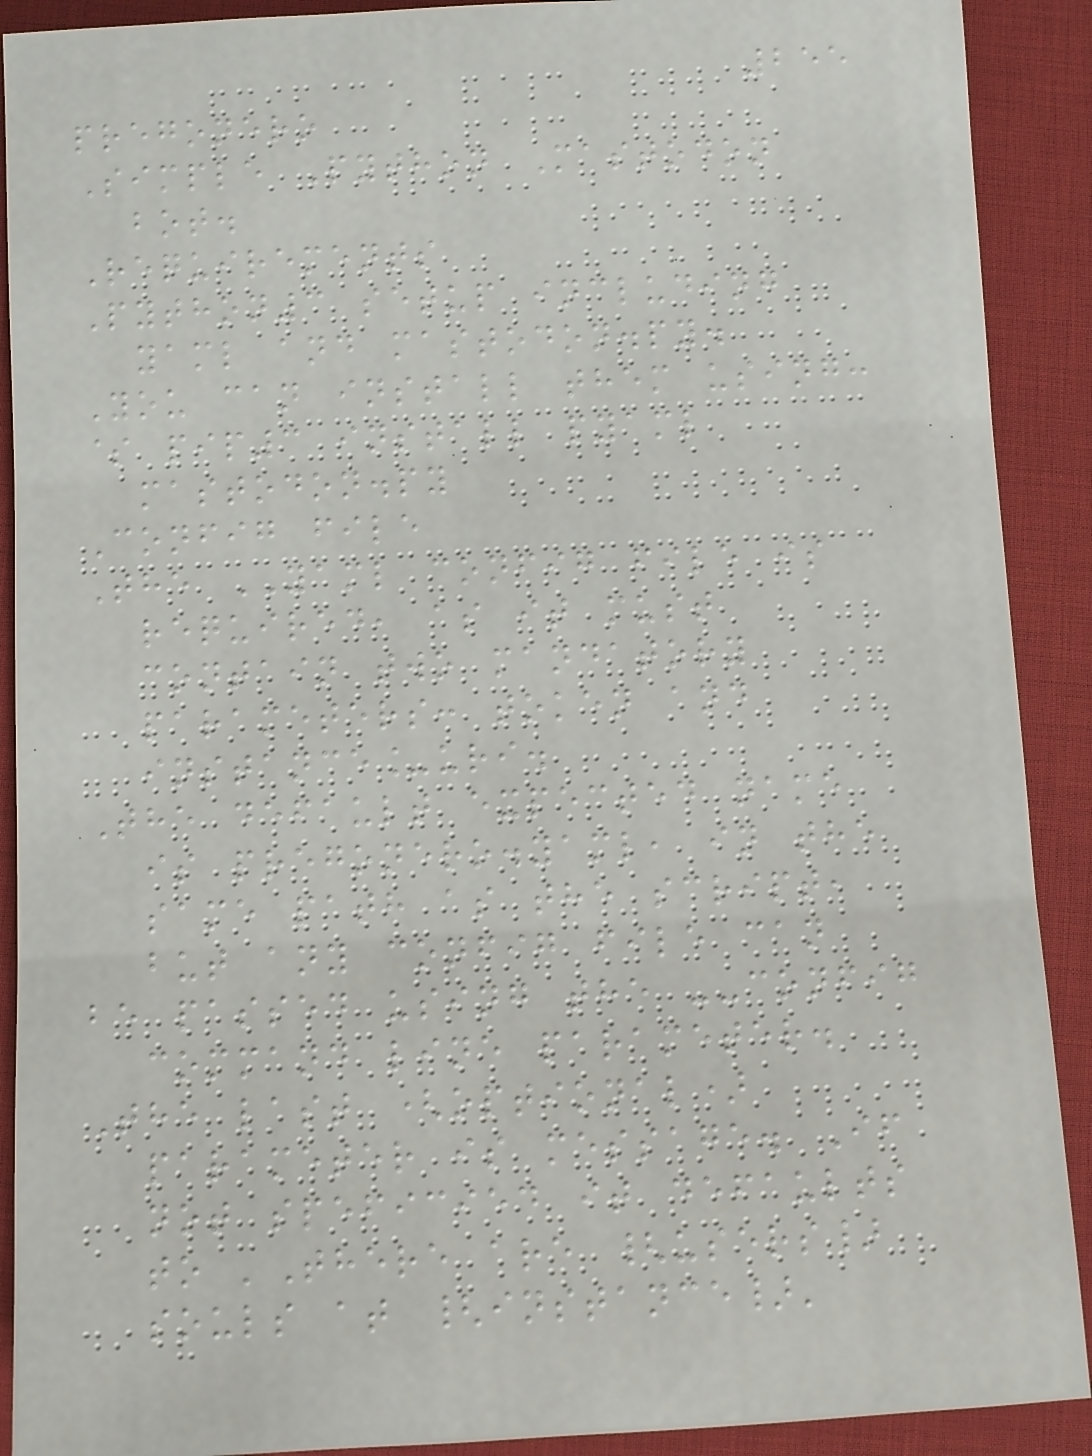255
pregonero
Simple Python Mastodon
bot.
Requirements
Python3 setup including
yaml and mastodon.py.
You can install them using:
$ pip3 install pyaml
mastodon.py
Config file
The YAML config file is
required, as it must
contain two mandatory
parameters: token and
instance_uri.
The default expected name
is pregonero.yaml, in the
same path as the script,
but any config file can
be passed using the --config
command line parameter.
The last (optional)
parameter is message. If
not speficied it defaults
to 'There are {users}
souls at {instance}'
